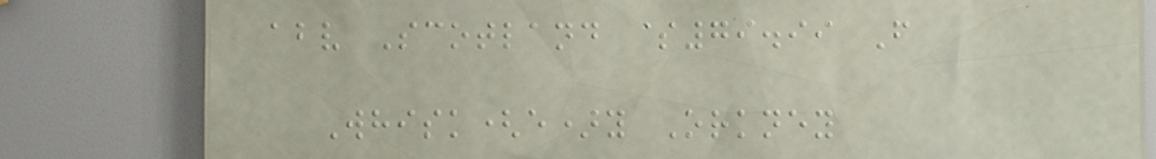abv Scotland $79.99 F
Whisk(e)y Orkney
